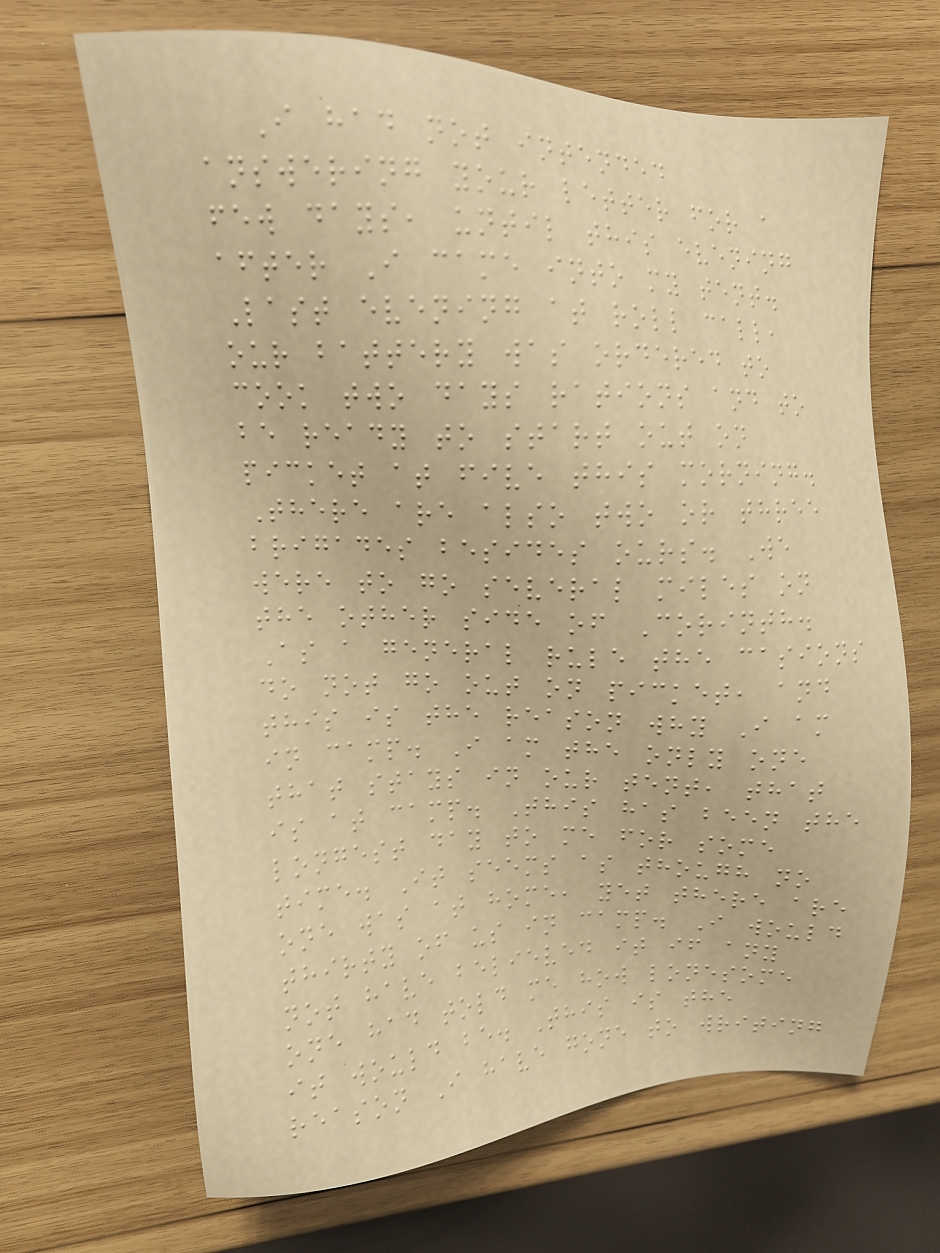I had not intended
answering your letter for a
few days, until this evening
after I came into my tent.
Last evening at roll call,
our battery was ordered to
cook two days rations and to
be ready to start out on
picket at five this morning.
There are also two or three
brigades besides ours. We
were to go several miles on
the other side of Corinth.
As a general rule the casions
do not go out on picket, and
this is the reason why I am
in camp. I am the only one
that stays in our tent, that
is at camp. This has been the
longest day to me for some
time. It seems as though no
one was at home, yet there are
thirty of us in camp. I would
not have believed it if any
one had told me how lonesome
it would be. This is the
reason I have gone to writing
